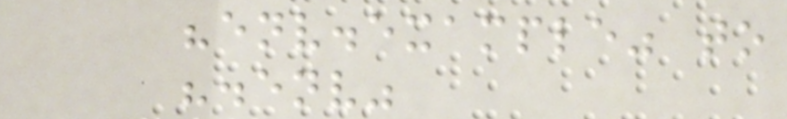"env.example" to
".env"
